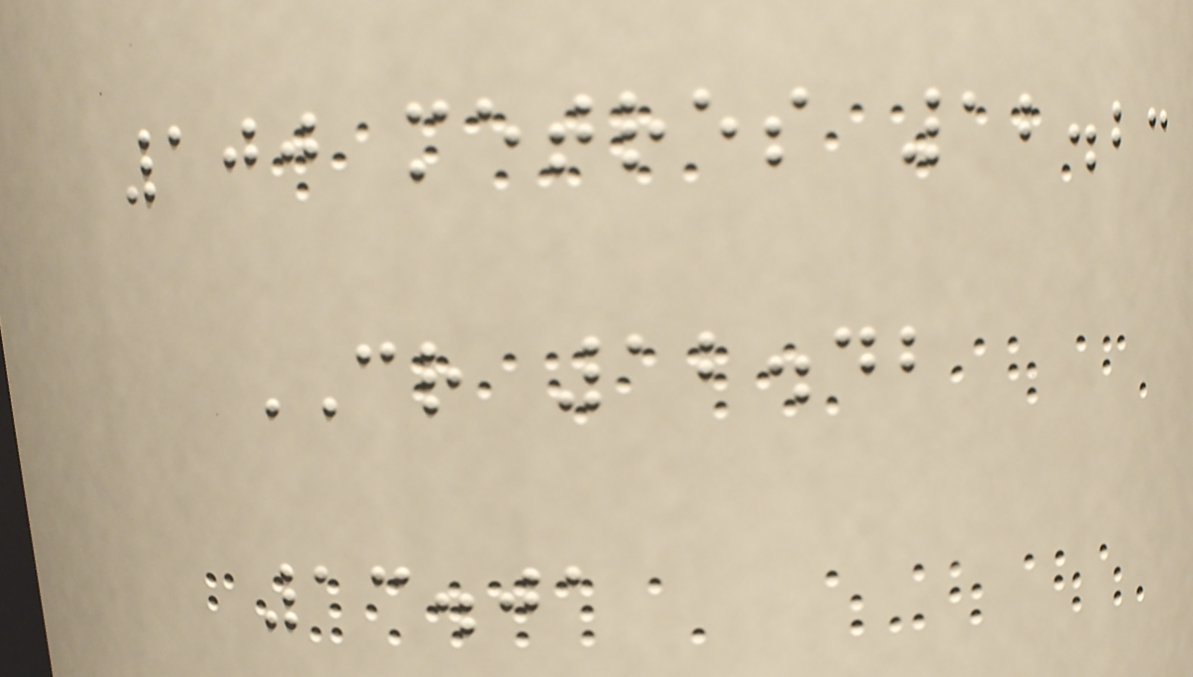100 metres 12.23
CR 12.42
13.01
